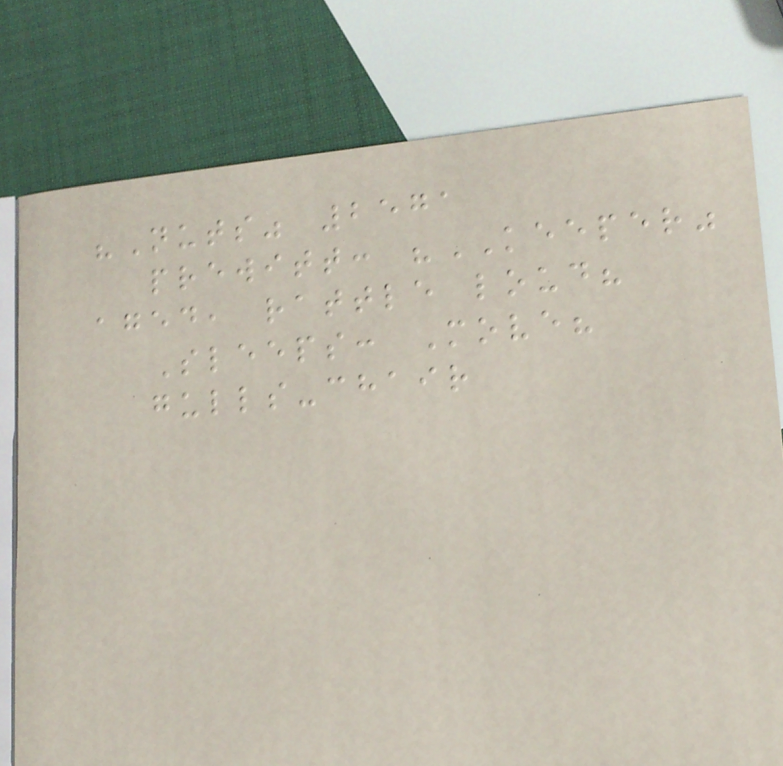"Nuts" 2571
prewitt: "KEEPER"
aged, rattle loud?
Sleeps: Move?
gulls-chair
